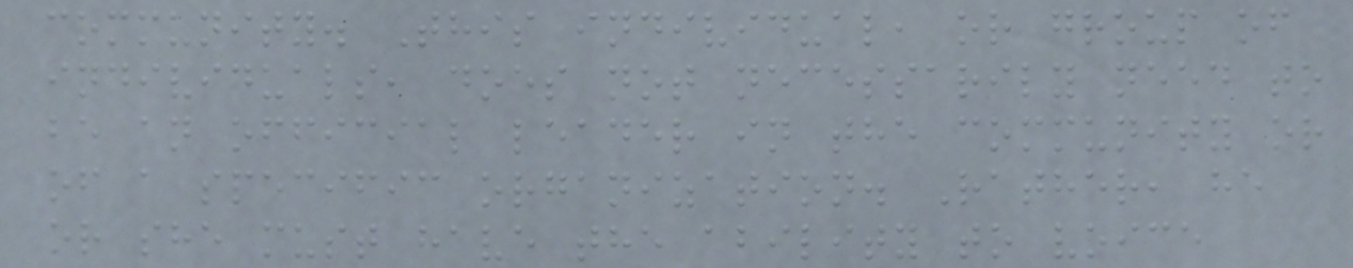community. This individual, or group of
individuals, does not necessarily need to
be an official leader in the community or
of a specific organization. Rather, he
or she must have the ability to voice
